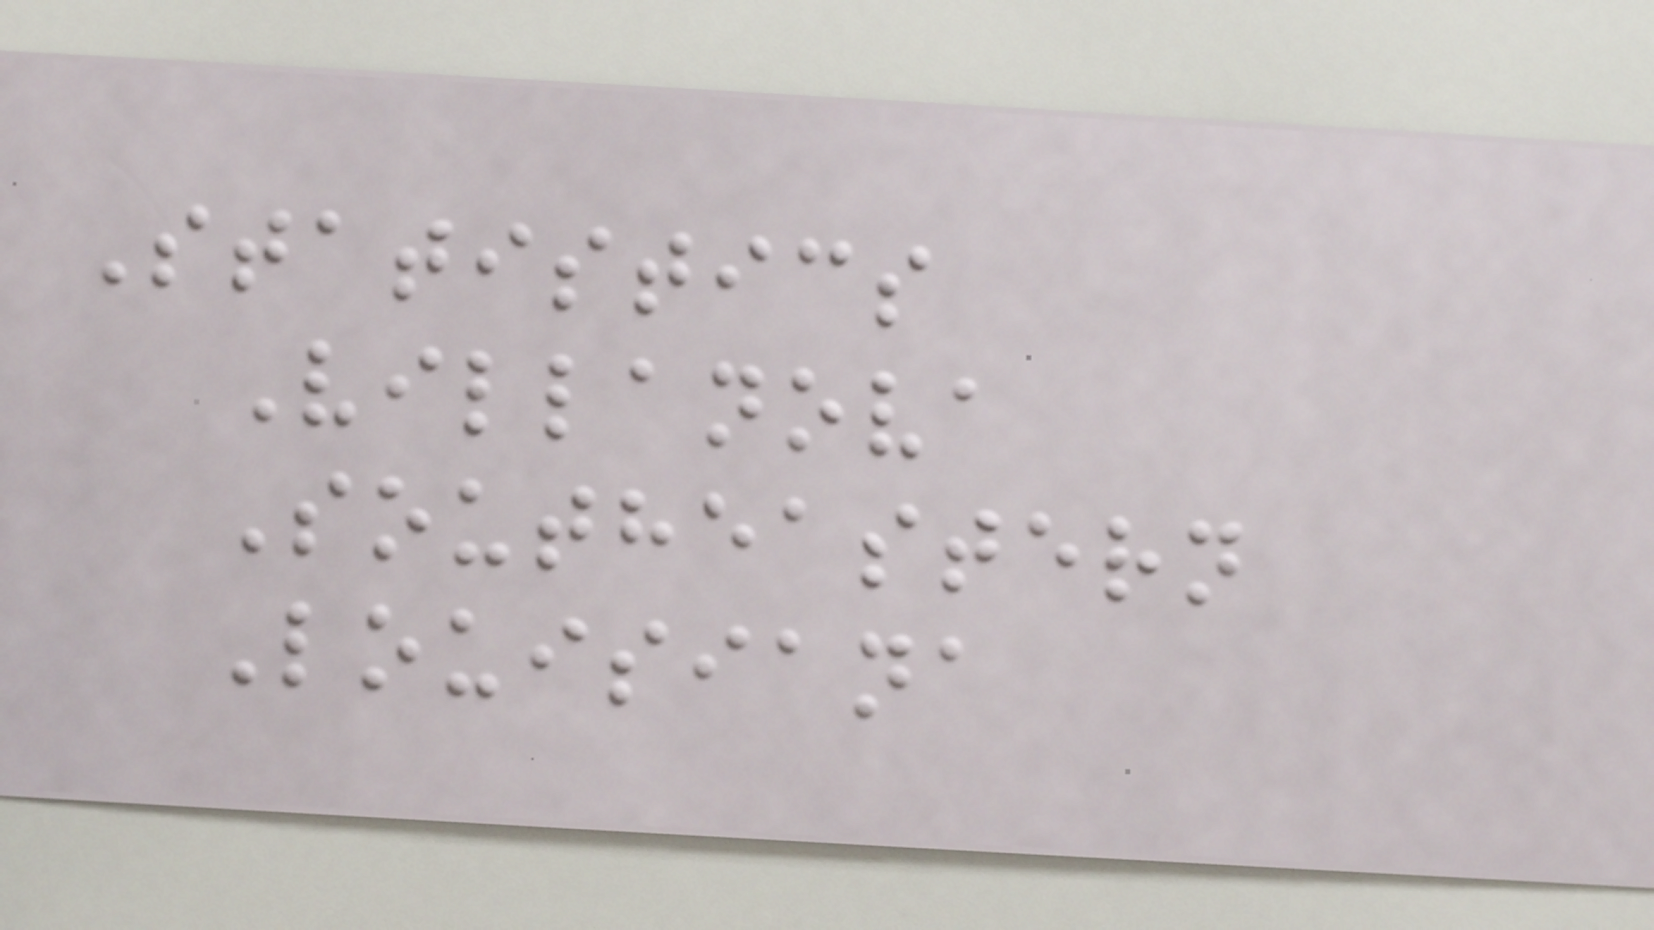Statistics
Villanova
Southeastern
Louisiana
